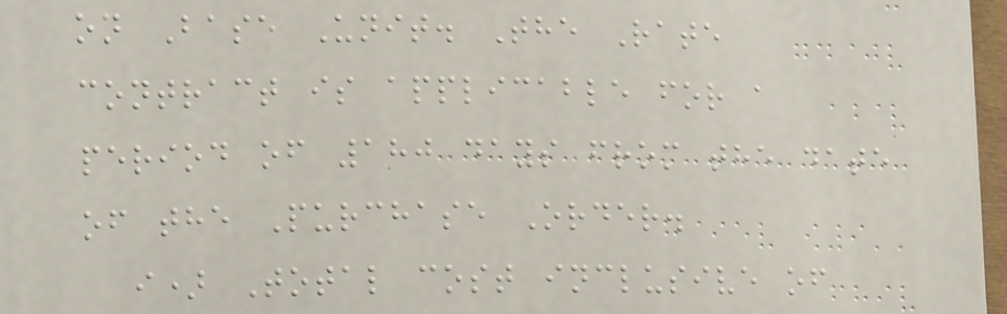on Base Unit. The Rate
contract is applicable for a
period of 180 days from the date
of the Purchase Order.
i) Total cost inclusive of
